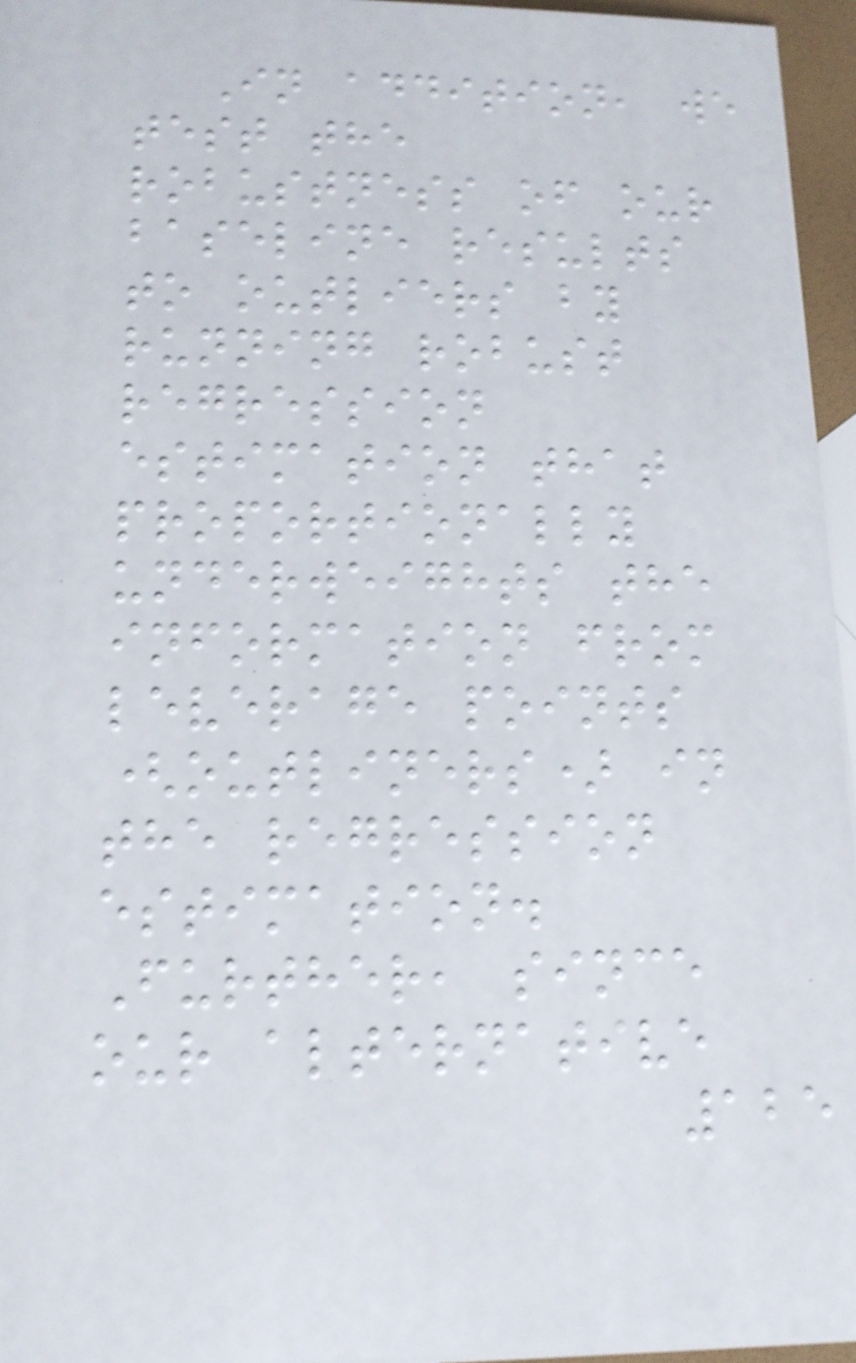In addition, we
test the
robustness of our
baseline results
to outliers by
running robust
regression
estimation that
proportionally
underweights the
information from
leverage points
(outliners) in
the regression
estimation.
Further, since
our alternative
125
